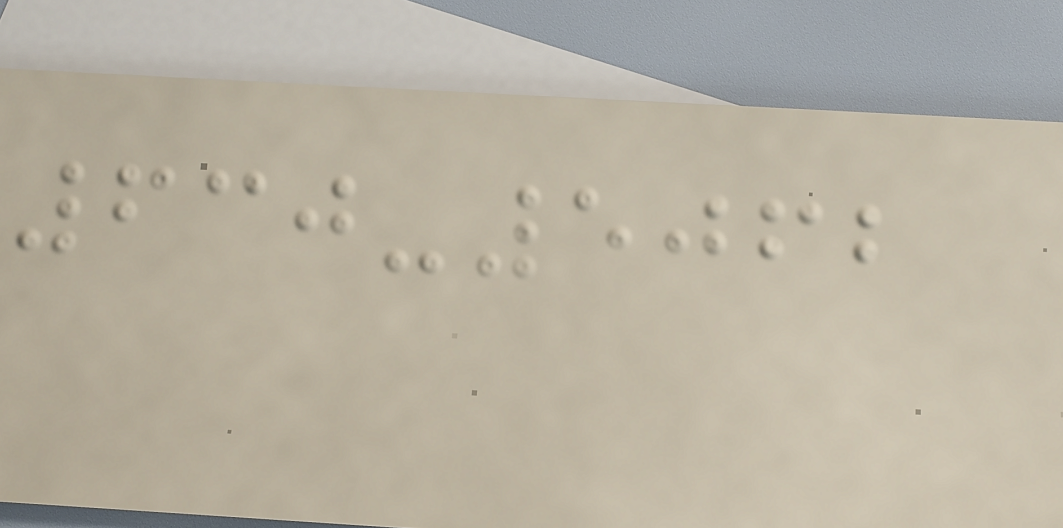630-5062
